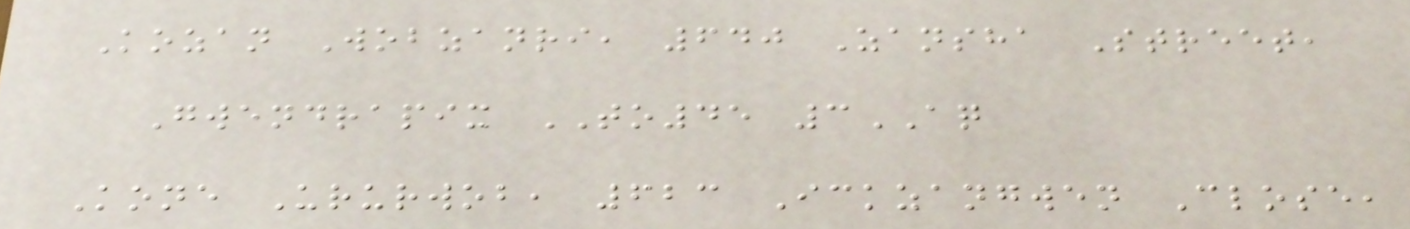Kozan Wobzanri, 640 Zansha Street,
Gwendrapix TO45 3AQ
Kone Ururwob, 623 Ickzangwen Close,
